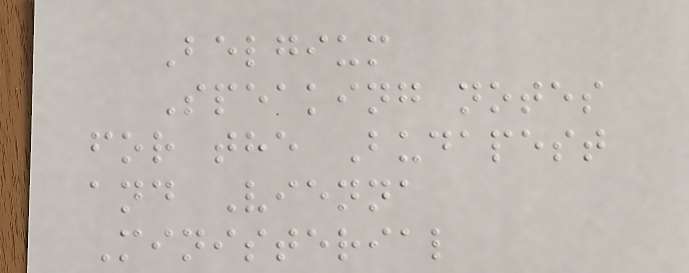Belgium
Speaking notes
for the Budapest
and Vienna
Ministerial
